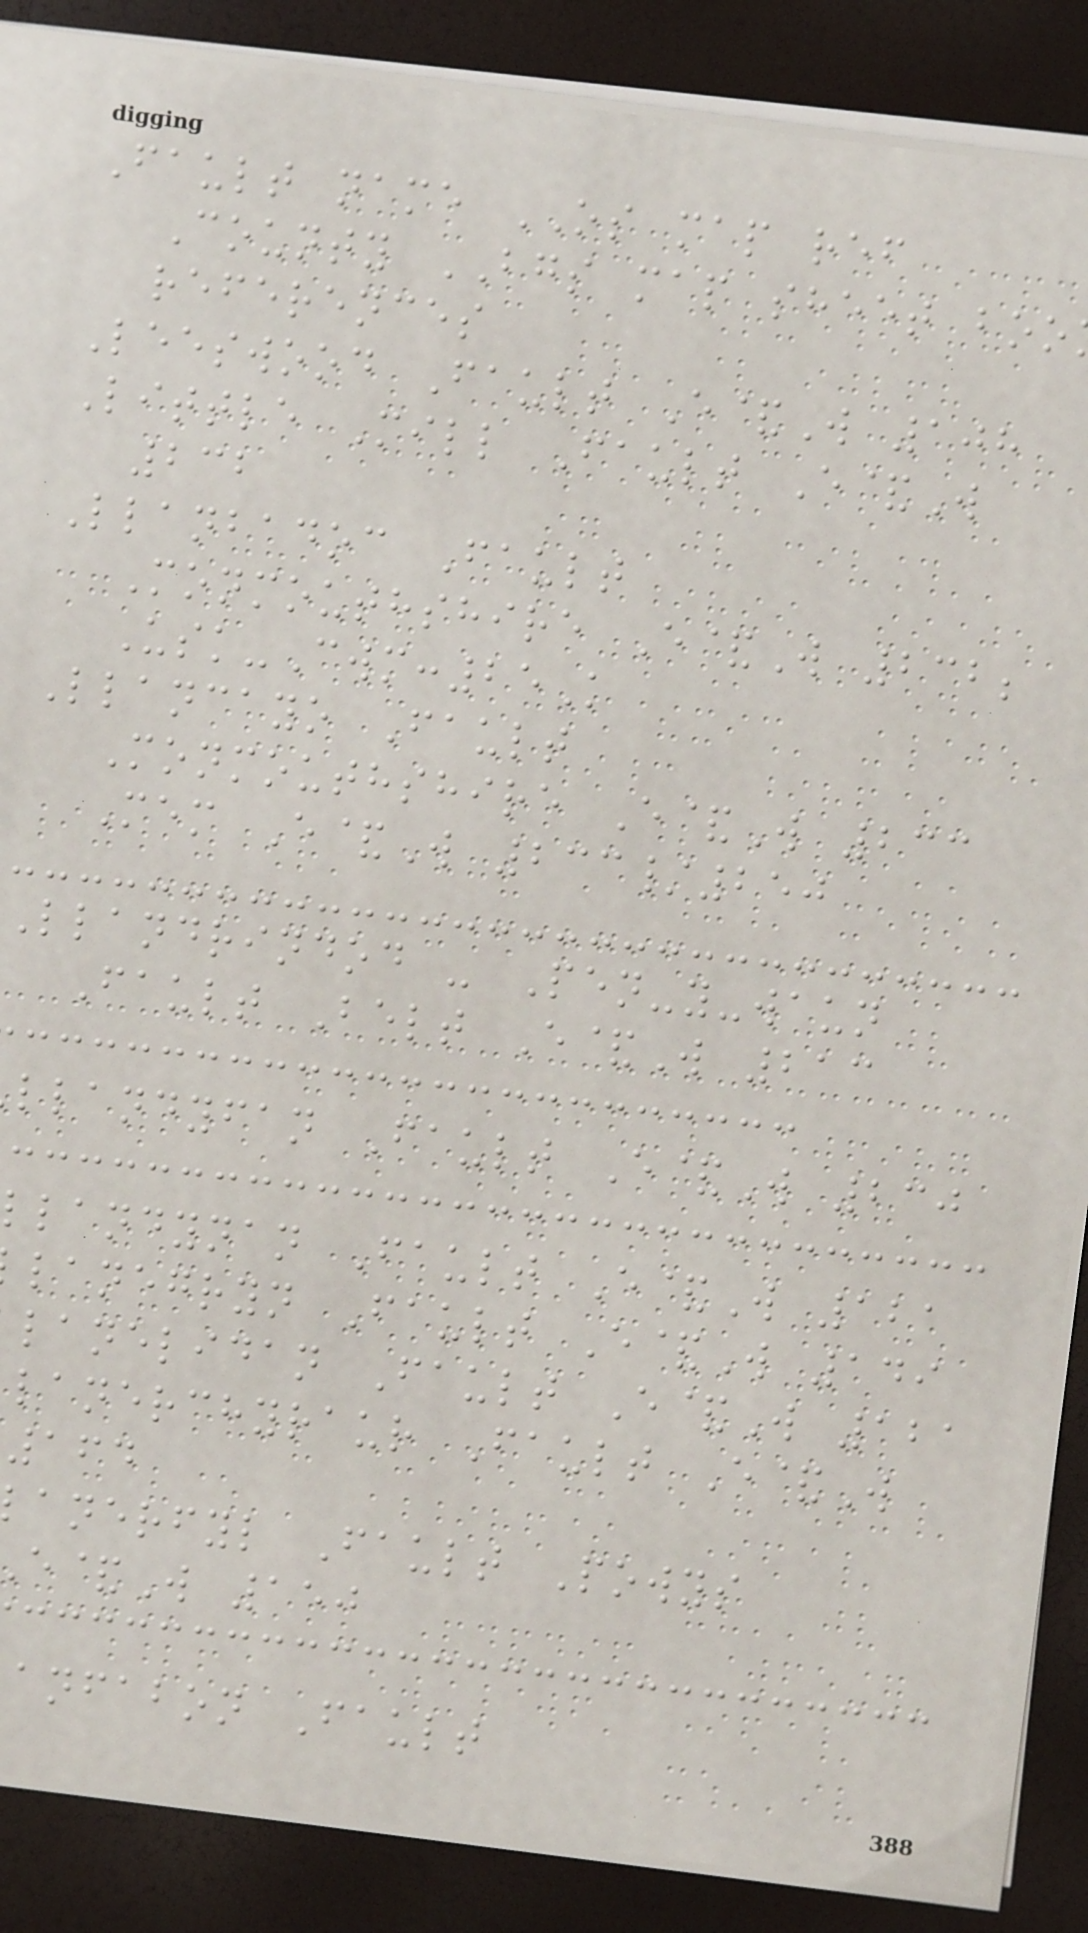Fault name OS map ref
County BGS map sheet boo
references
Leeswood Fault E&W 108
Little Mill Fault E&W
232
Llanbadoc Fault
Monmouthshire E&W 232;
Usk-Cwm:25K
Llancayo Fault
Monmouthshire E&W 233
Mem E&W 233/250
Llandrindod - Pen-y-waun
Fault Belt E&W 213
llandyfan Fault E&W 230
llandynan Fault E&W 121
lanegryn Fault E&W 149
lanelidan Fault E&W 121
lanerchyraur Fault E&W
164
anerfyl Fault Powys
&W 150
anfabon Fault
